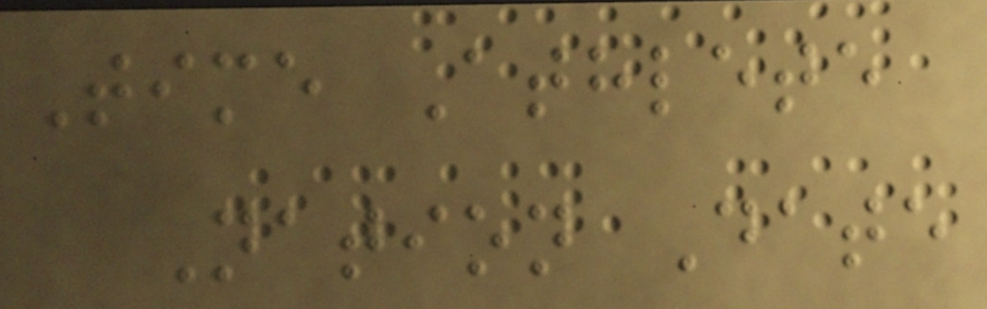Time Athlete
Nation Date
